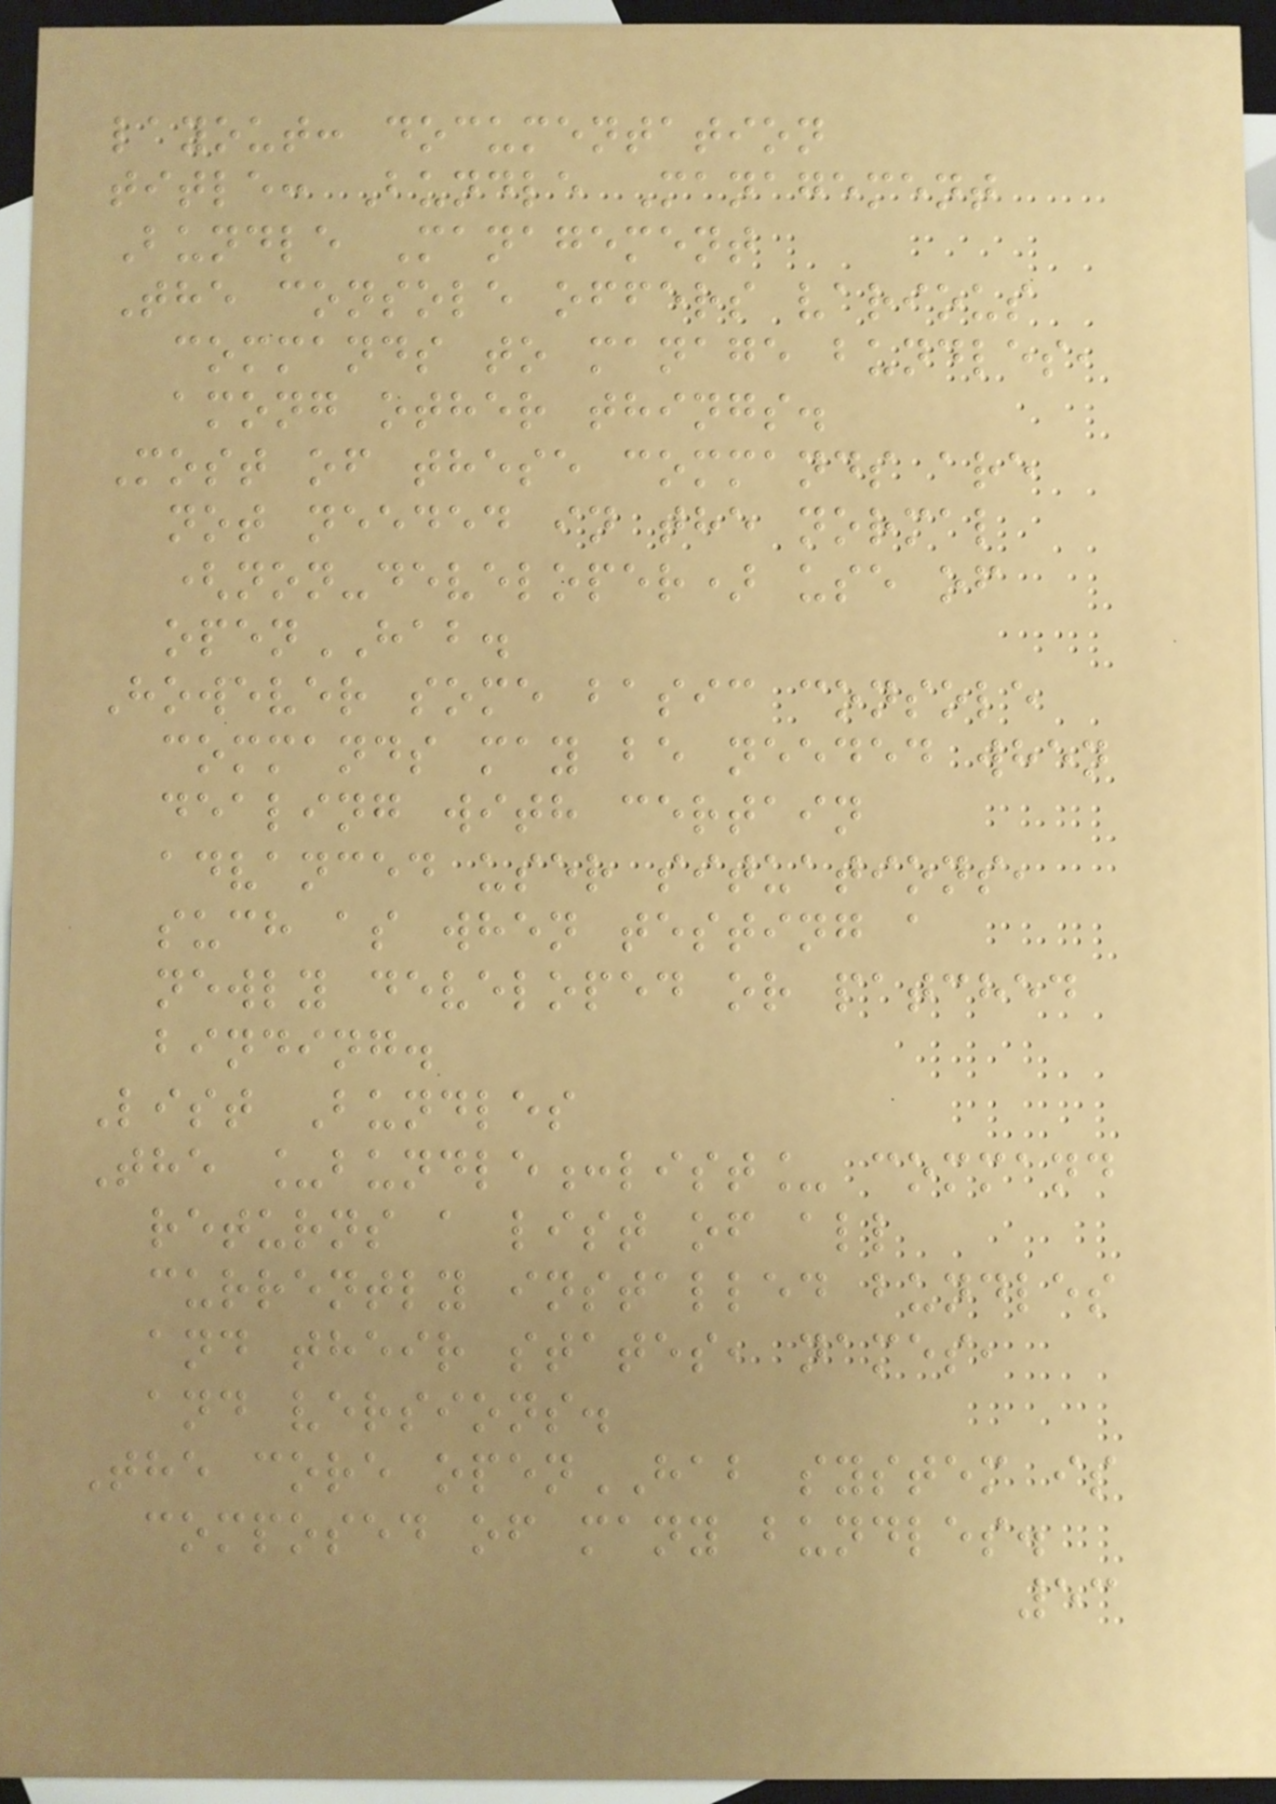layout: documentation
title: Bundle Management
Bundle Management
The console offers various
commands to manage bundles,
among other things.
Most of these commands are
not needed in the normal
(non-developer) use of
openHAB.
However some basic console
commands may be needed when
dealing with certain
advanced user situations,
such as when testing a
newly developed or patched
binding.
List Bundles
The _bundle:list_ command
returns a list of all
currently installed bundles
and their states, names,
and versions.
The core openHAB system is
composed of many bundles.
53
